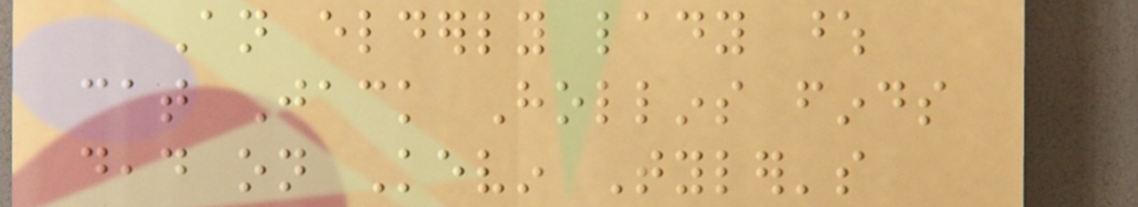An elderly lady whose
cat Jack Hollins finds
dead on Kevin Tyler's
